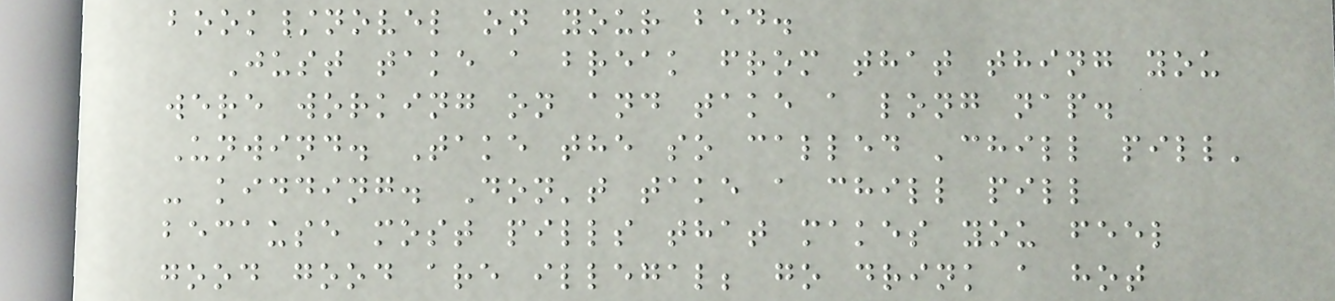book/novel on your bed.
Just take a break from that thing you
were working on and take a long nap.
Unwind. Take the so called 'chill pill'
- kidding. Don't take a chill pill
because most pills that makes you feel
good good are illegal; go drink a hot
